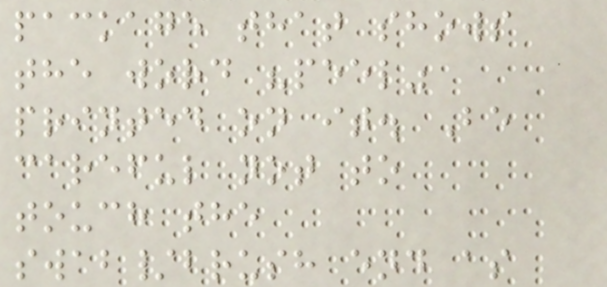package that shows
the word "peel"
printed on it. Be
careful not to
touch the
swab/brush end as
